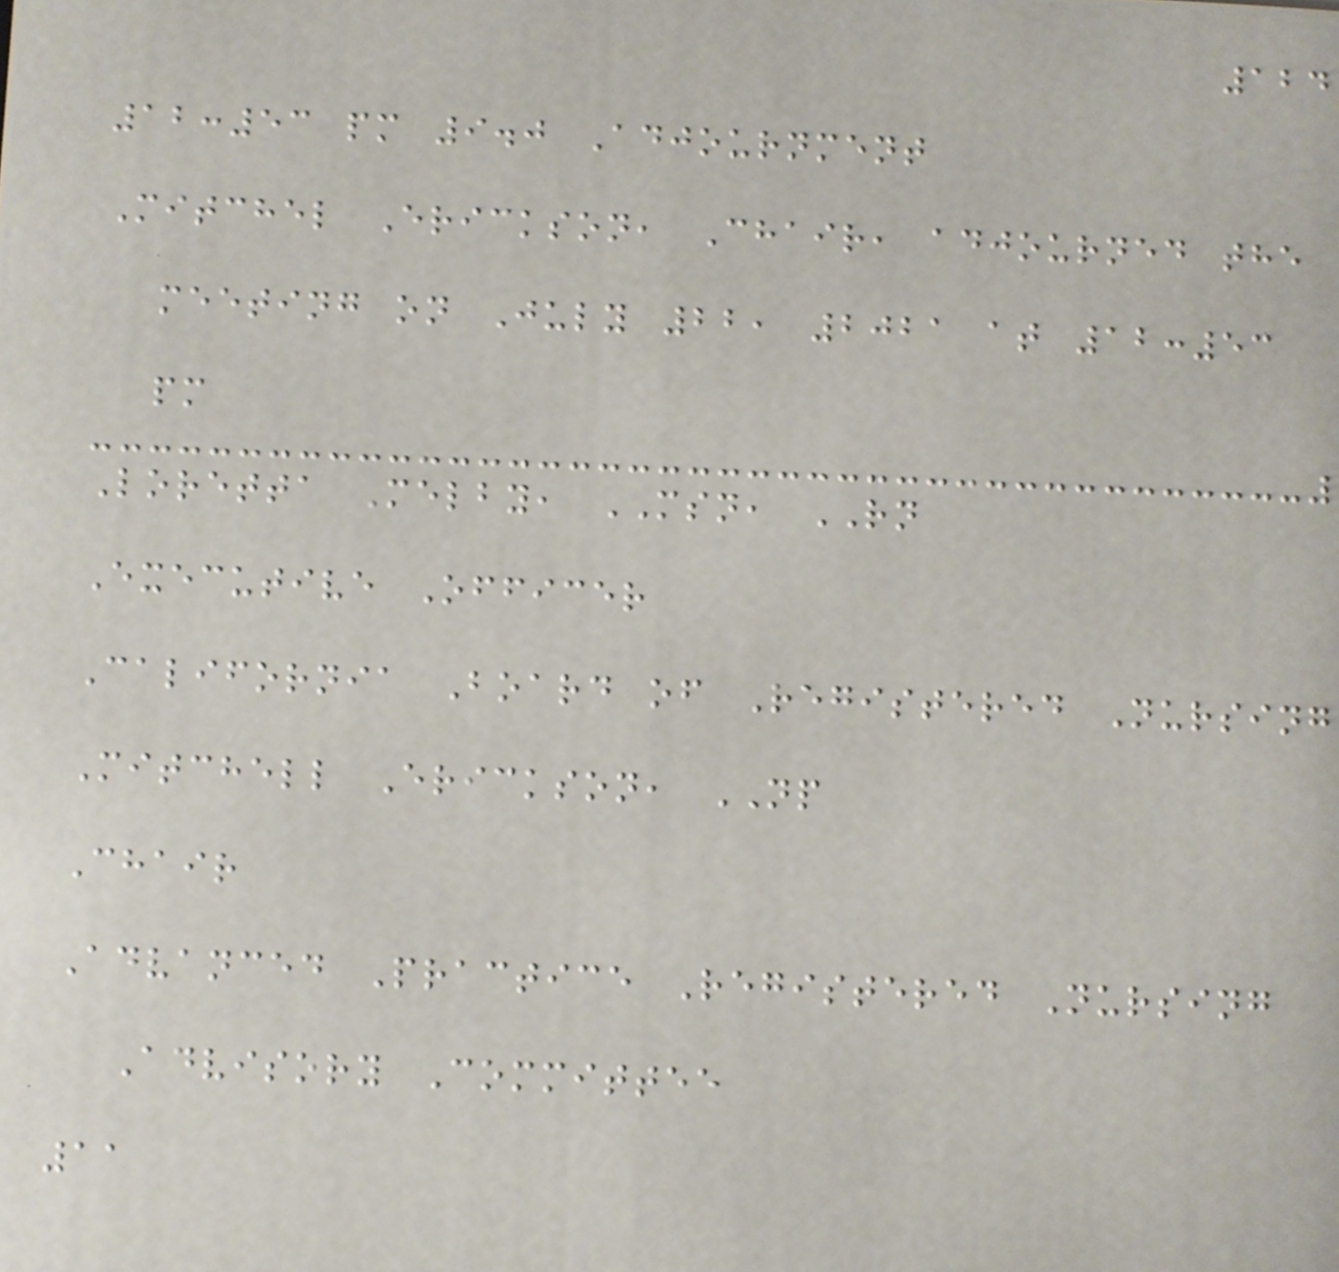124
12:53 pm 9.0 Adjournment
Mitchel Erickson, Chair, adjourned the
meeting on July 22, 2021 at 12:53
pm
Loretta Melby, MSN, RN
Executive Officer
California Board of Registered Nursing
Mitchell Erickson, NP
Chair
Advanced Practice Registered Nursing
Advisory Committee
11
